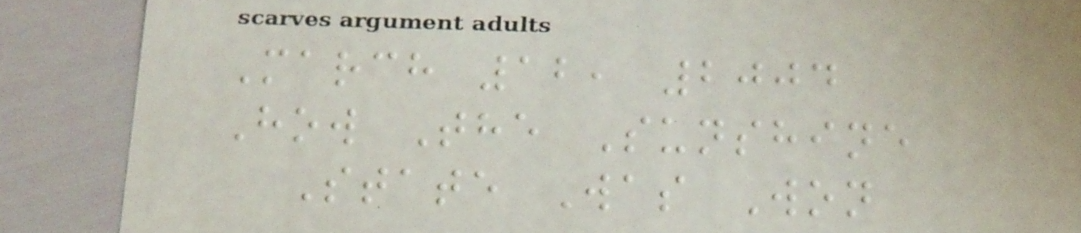March 12, 2004
How The Sunshine
State Was Won
